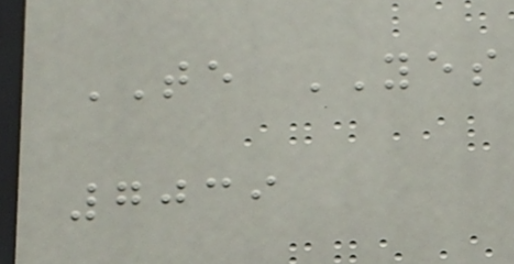TE YES
7039
